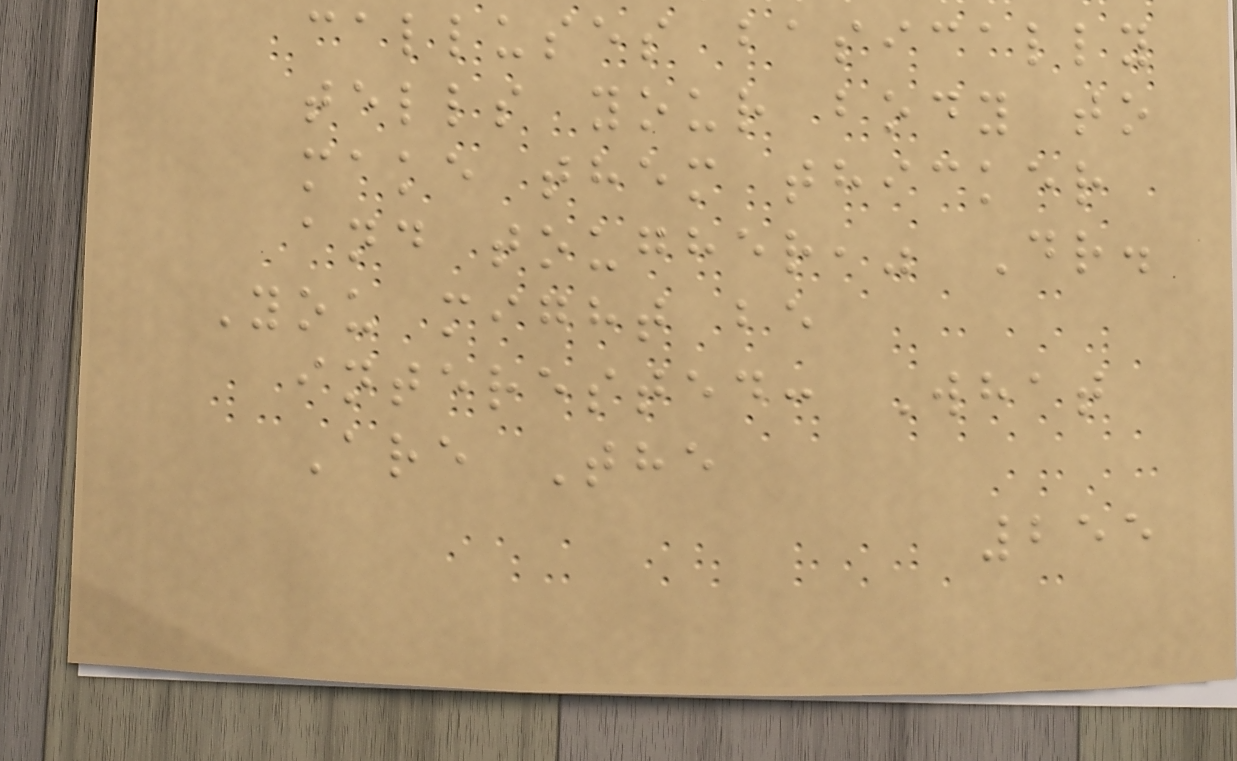calluses basically
tells your body to
make them thicker
and tougher," Dr.
You might be
interested: What
Are The
255
